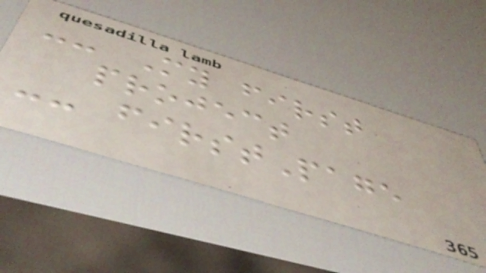-- My first
project
-- firstPage
